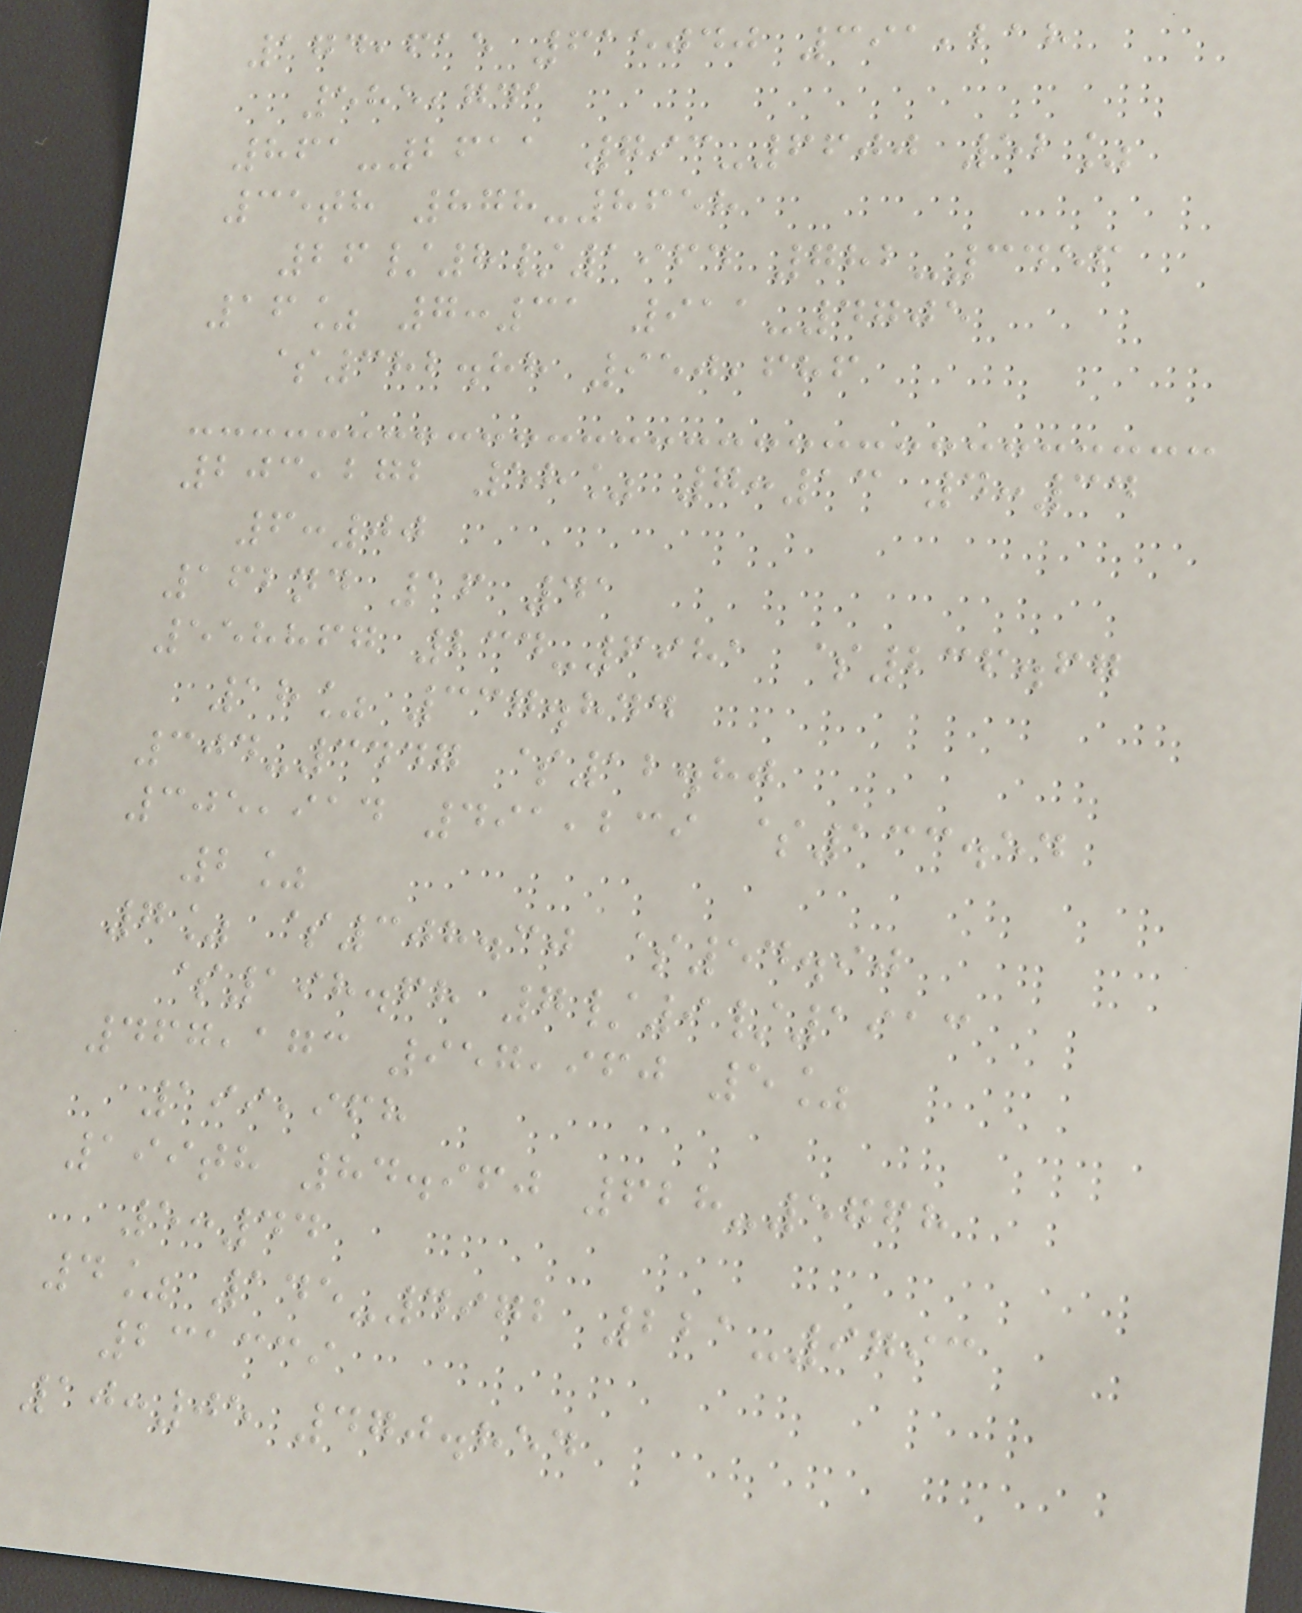174,615 615040 391,218
585,741
861-2611 793-6600 52%
35th 878-8658
26/8/1964 782-3456
16% 7:31 911-4705
$382.88 950,686
203,272 58% 7:13 4:34
6:00
162nd 16 41
558867 234-6981 $236.67
18% 337.844
304-3447 $12.80
305,914 491,239 $133.54
2%
7% $308.30 $54.90
$198.68 7/9/1913
467,173 957,960 5%
199,968
199th 84.960 628-5768
5:44
4% 145-4972 221-9793
231339
10:05 470.854
